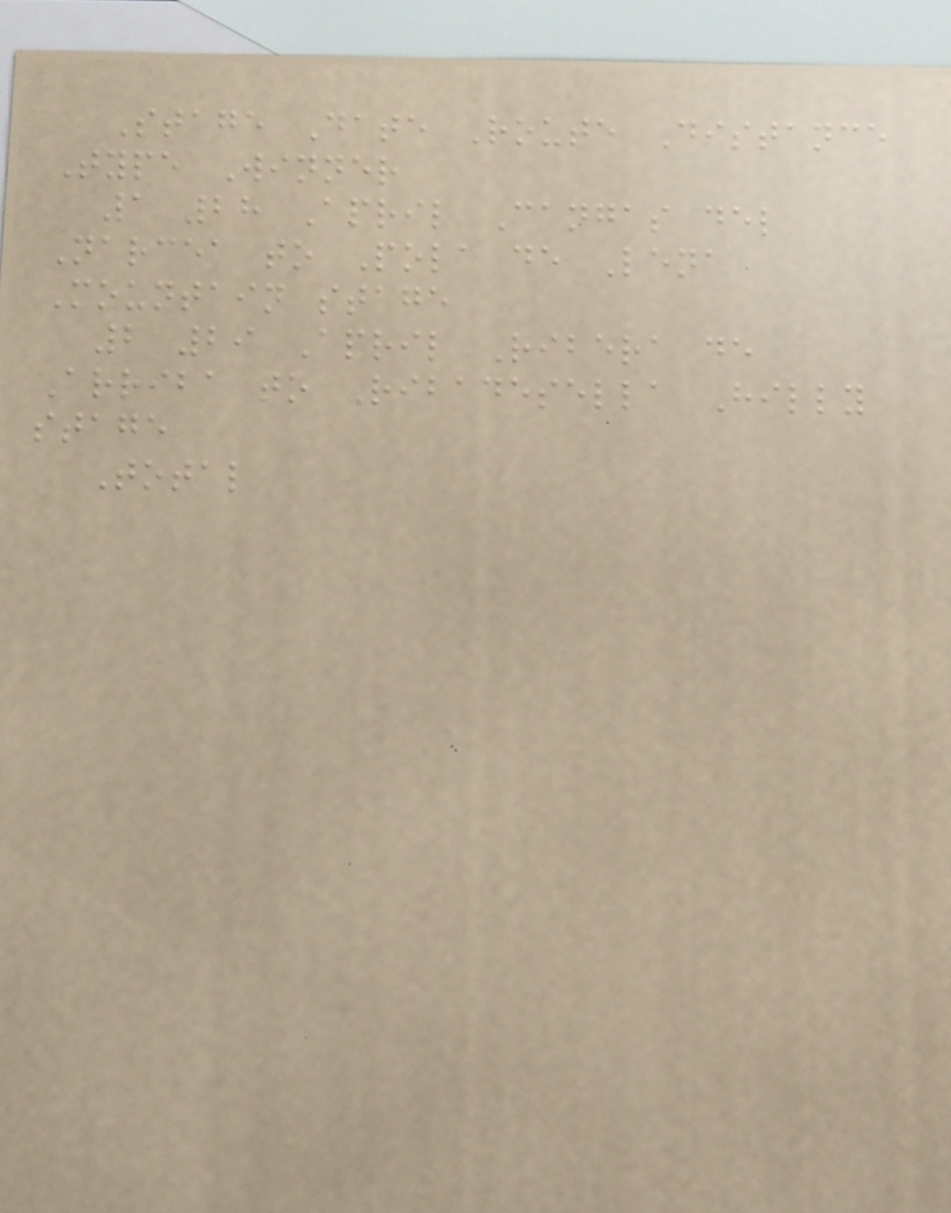Stage Date Route Distance
Type Winner
1 28 April Cangas del
Narcea to Pola de Lena
Mountain stage
2 29 April Ribera de
Arriba to Ribadesella Hilly
stage
Total
